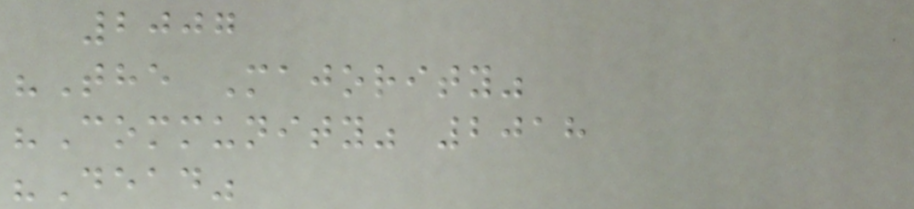2007
"The Majority"
"Community" 2018
"Dead"
